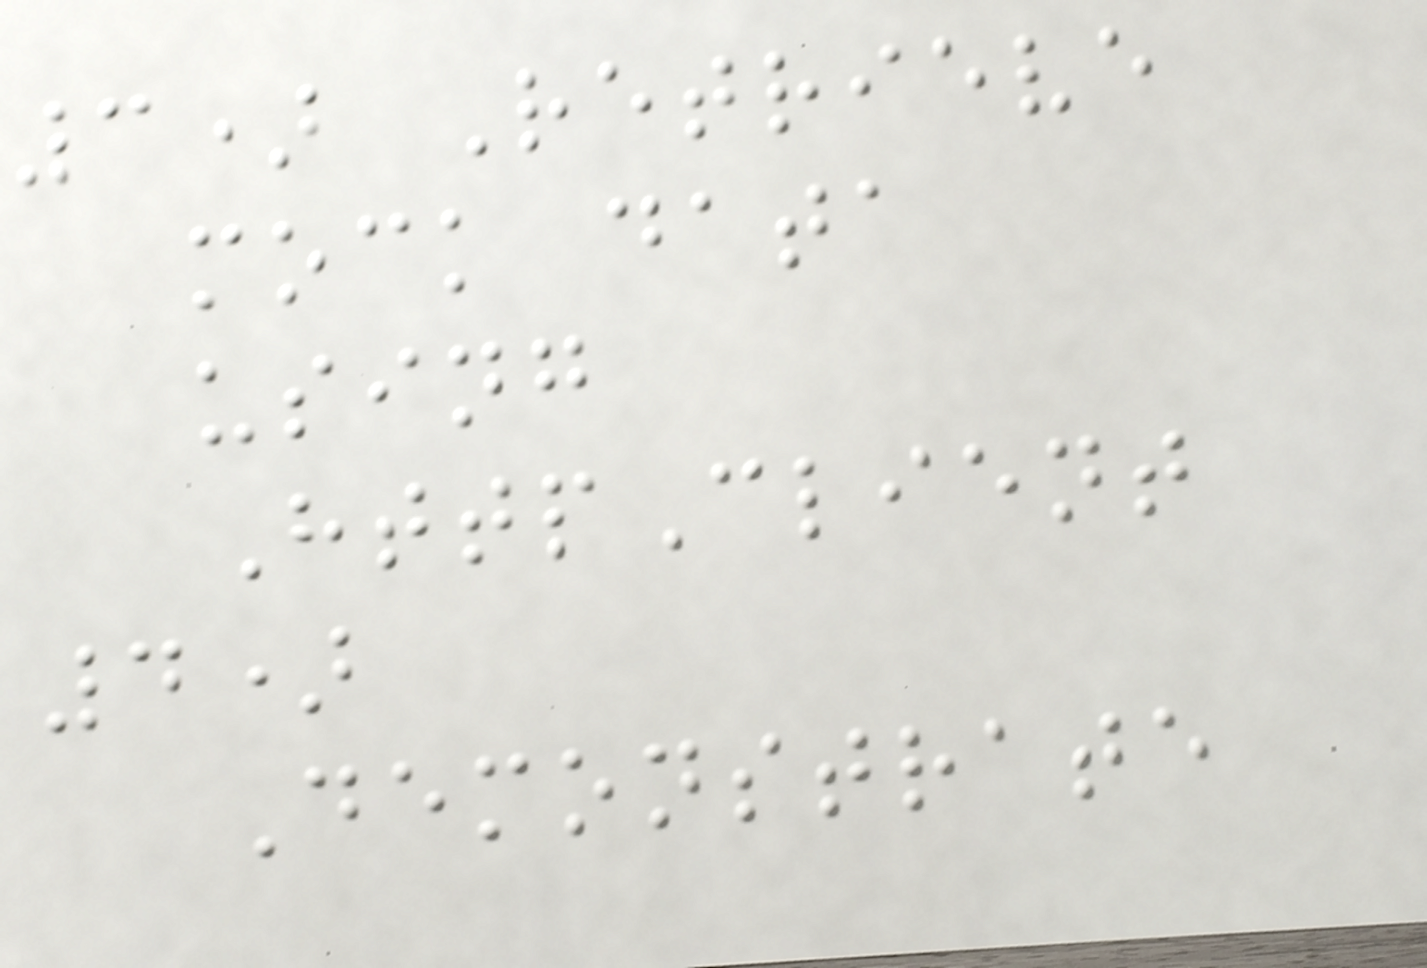3) Retrieve
mock data
using
HttpClient
4)
Demonstrate
